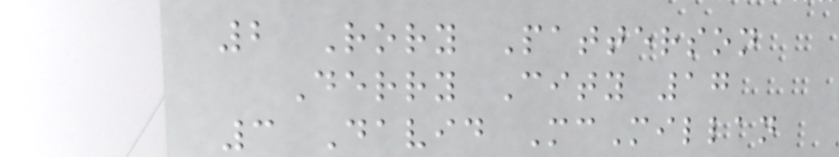2 Rory Patterson
Derry City 17
3 David McMillan
